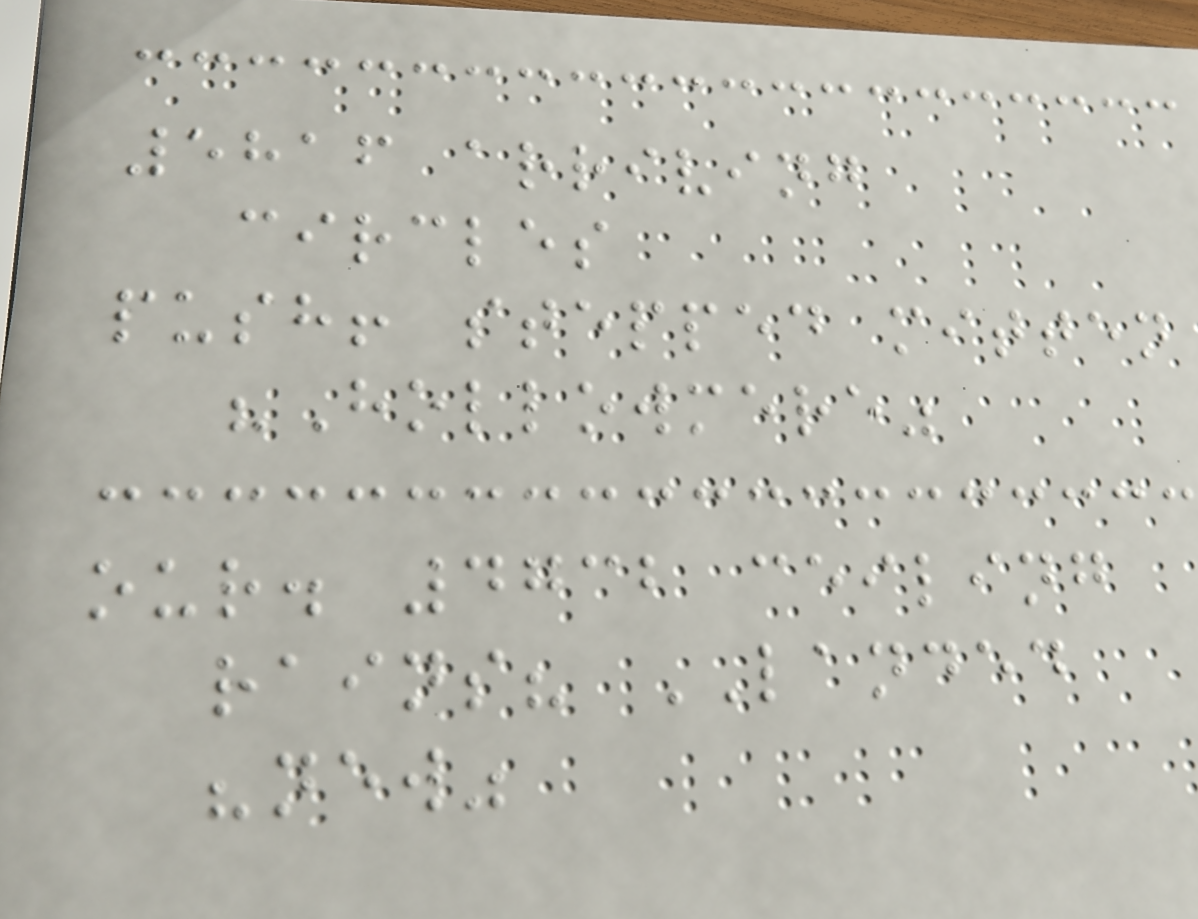5816 arriving
circles
push! stepped mitten
"Hollowmere"
our. 4732 ceiling
rains? LANDED
"new"
